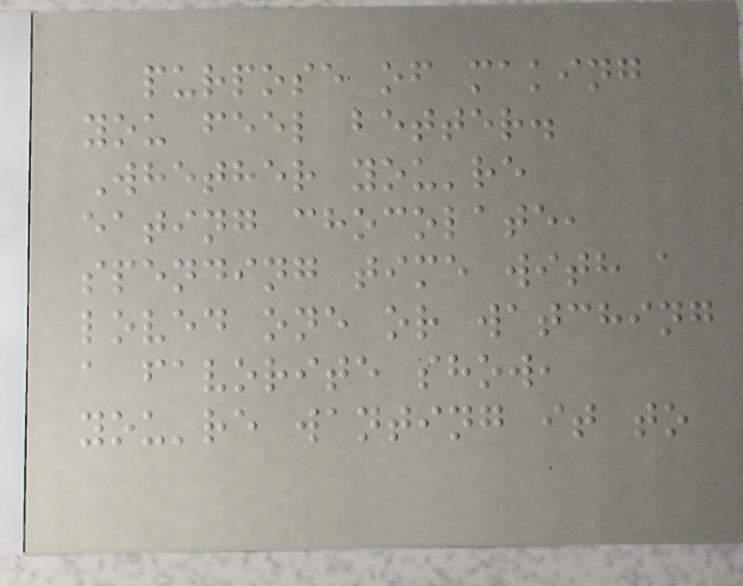purpose of making
you feel better.
Whether you're
eating chocolate,
spending time with a
loved one or watching
a favorite show,
you're wanting it to
